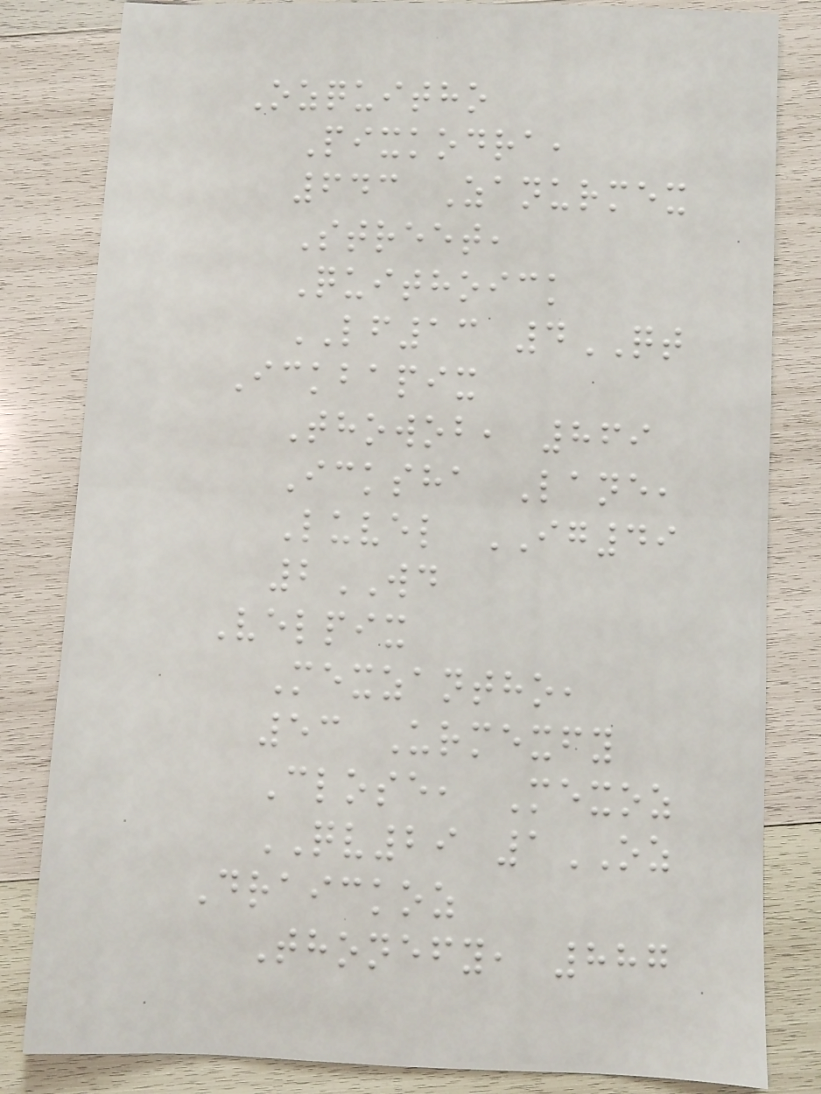Ozquitho
Pixkodra,
643 Zanurmex
Street,
Quithoick
LF13 4QT
Ickbapix
Thowob, 869
Icksha Lane,
Luvel IG49
2WD
Velpix
Mexzantho,
53 Urmexfy
Close, Mexoz
QV29 1OZ
Draickoz
Thonefy, 887
